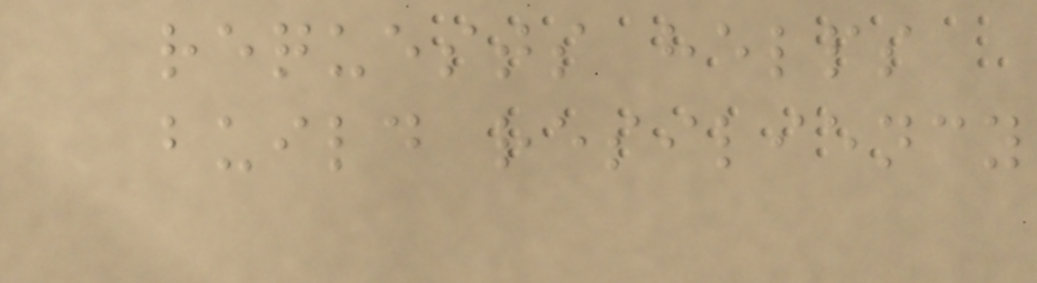requests helps
build resiliency
